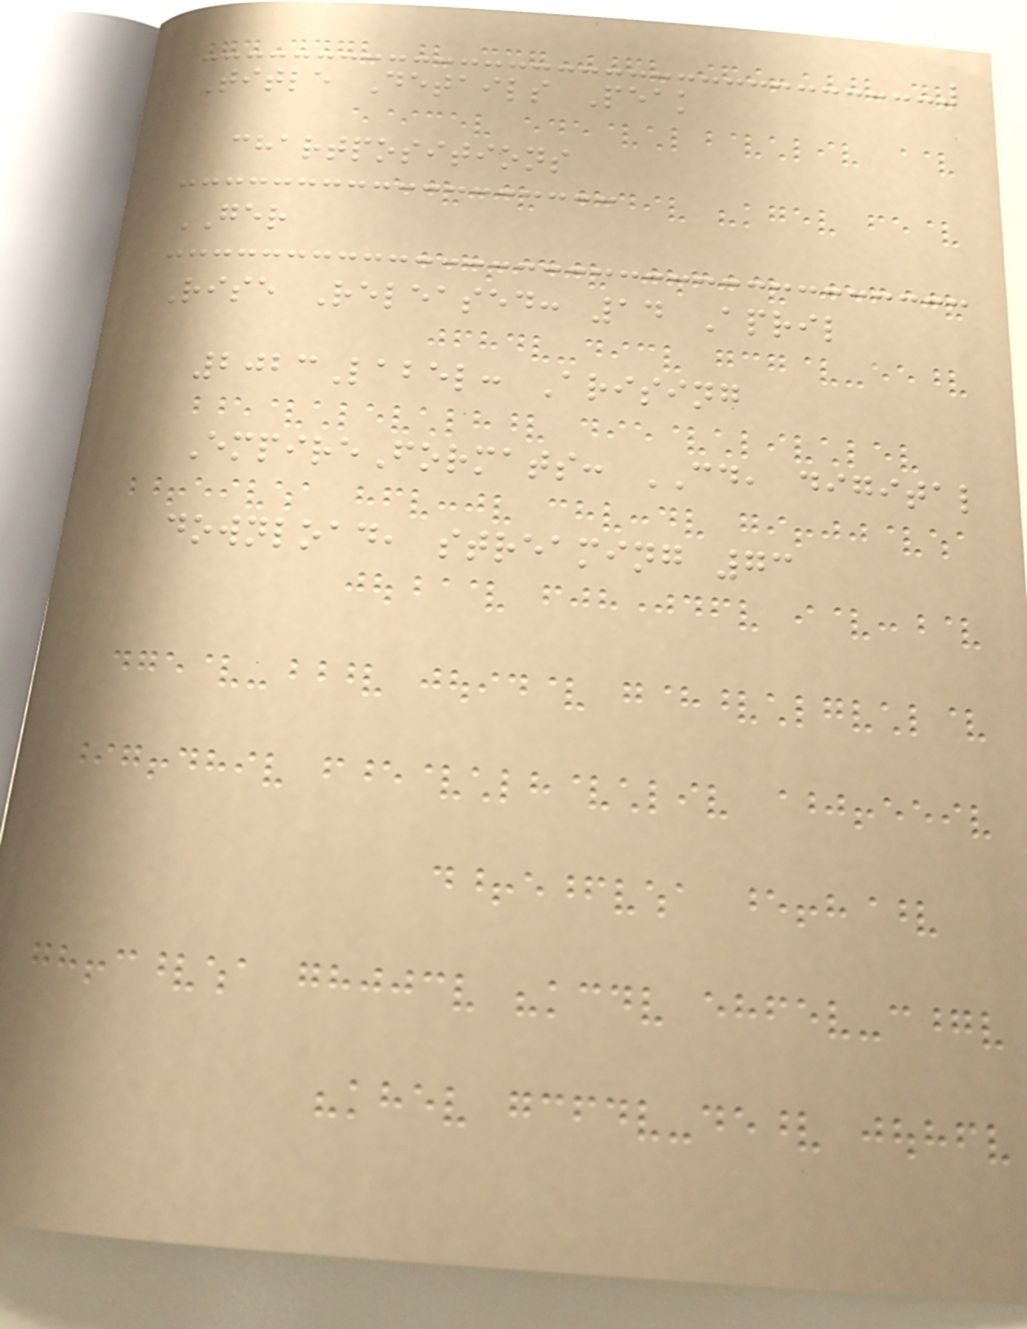Title Details Peak
chartpositions
GER
Rise Released: 14 April
2023Label: Arising
EmpireFormats: CD, digital
download, streaming 73
